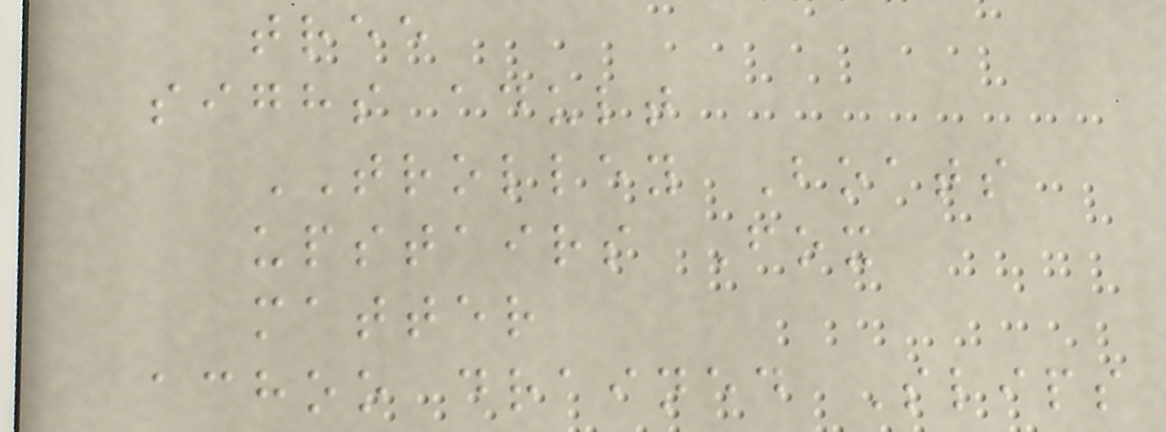tree
sighs adult
TROLLEY Boats
upstairs Fox
matter
achoo drained Slips
